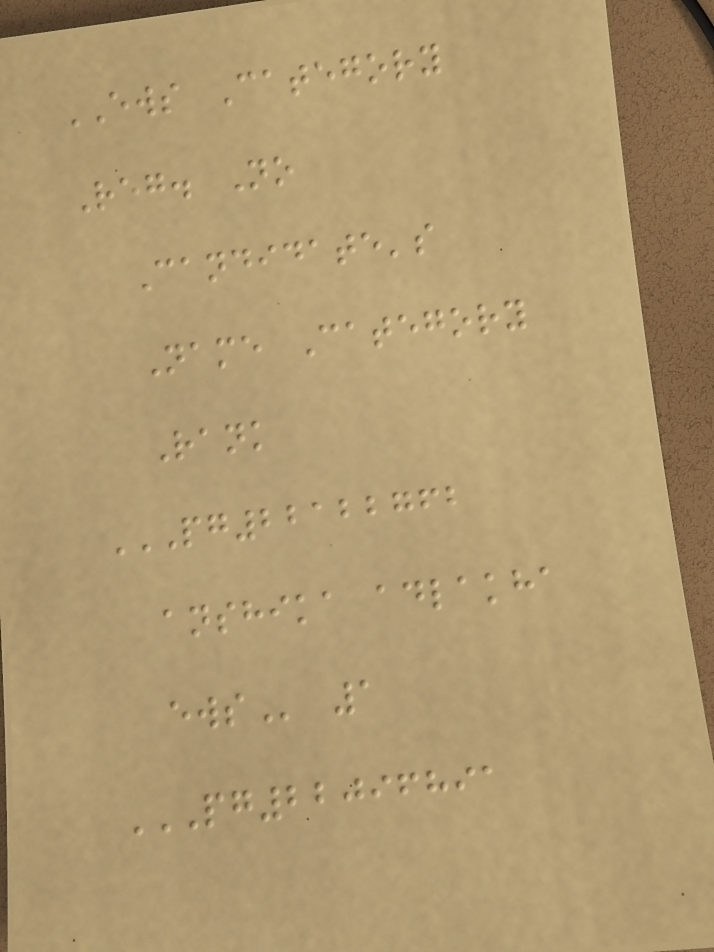EWS Category
Reg. No
Candidate's
Name Category
Rank
PG22122762
ANSHIKA ADLAKHA
EWS 1
PG22096891
